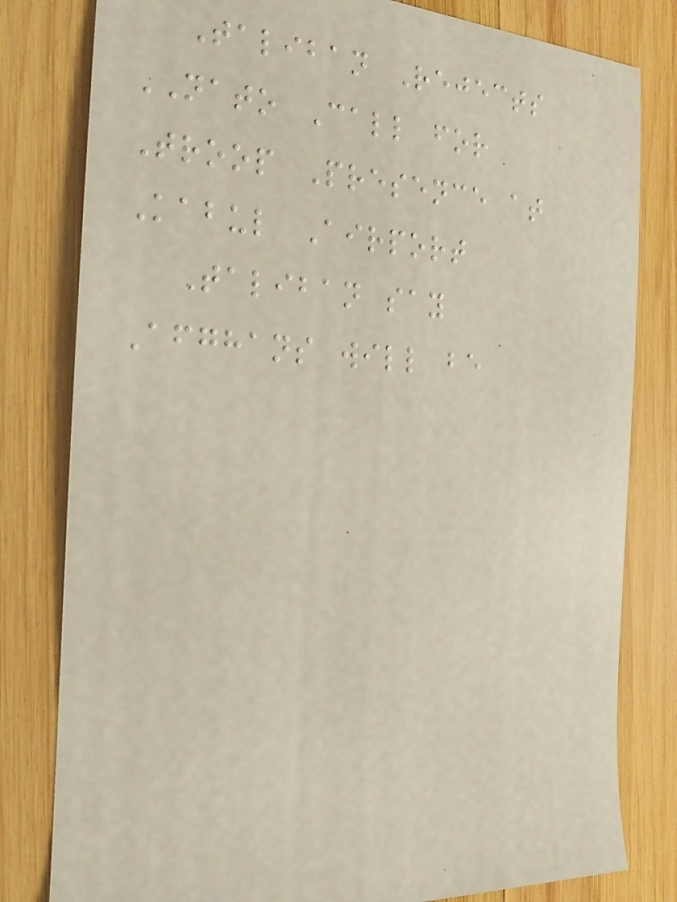Taliban Rejects
NATO Call for
Troop Presence at
Kabul Airport
Taliban say
Afghans will be
